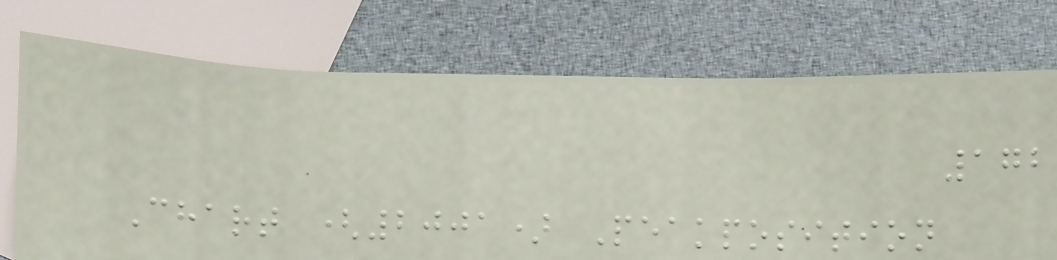172
Chart (2001) Peakposition
